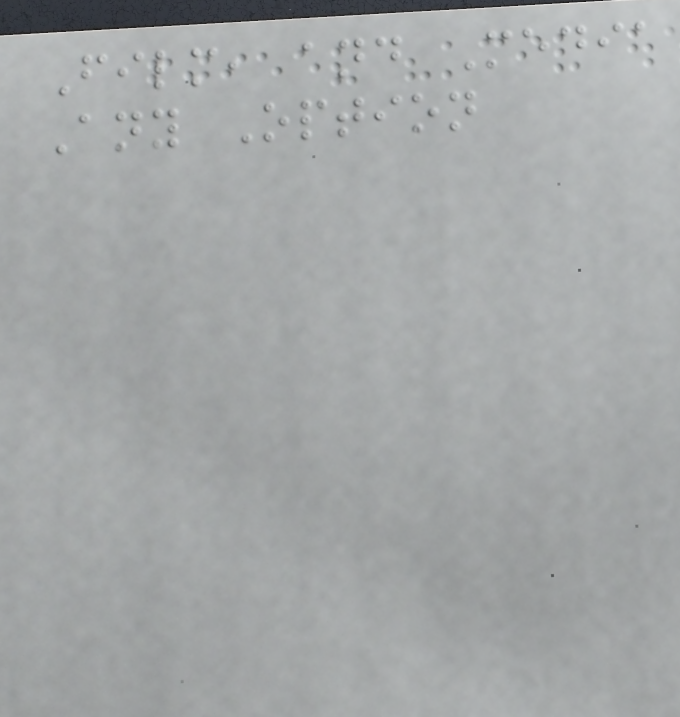Film, and Media
Any Option
